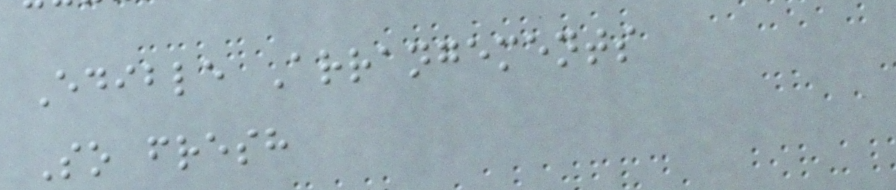Edible Arrangements
So fresh
